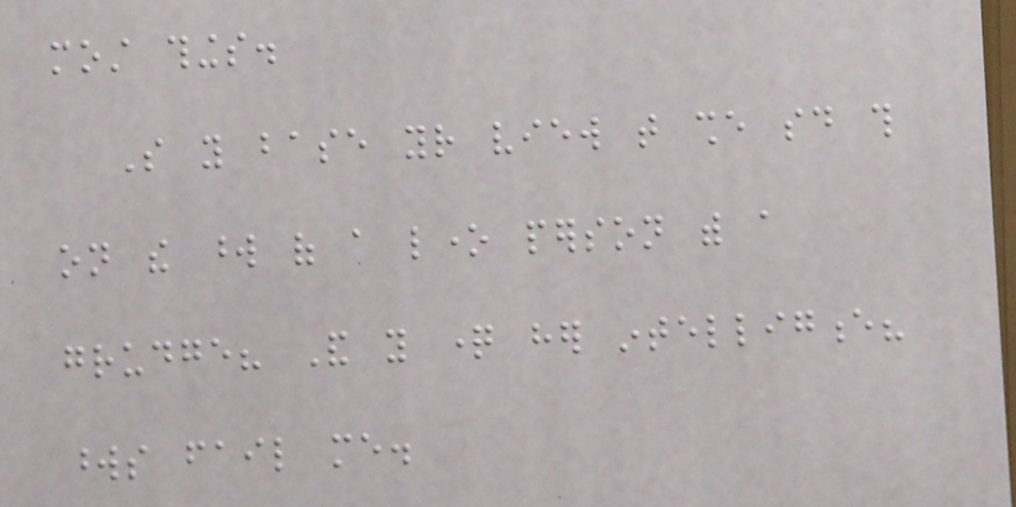most things.
So you base your view that she said this
on the word of a lone person with a
grudge? And you question her intelligence?
words fail me.
